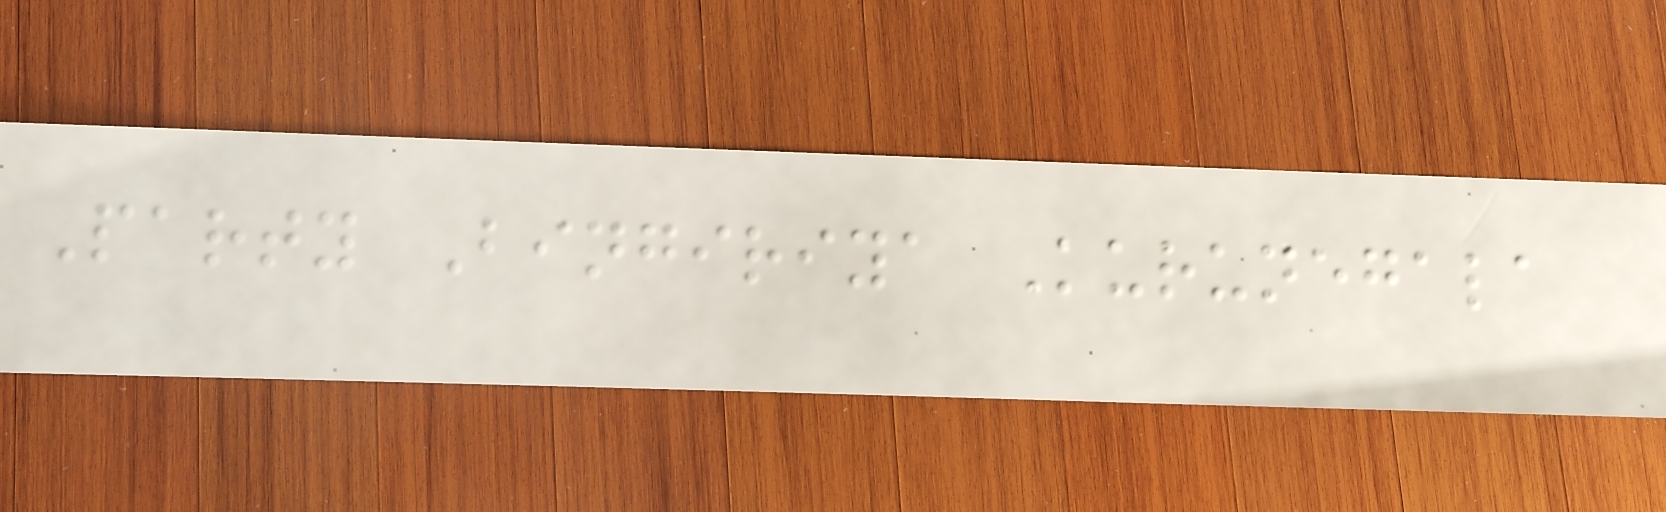Party Bingiriya Kurunegala
